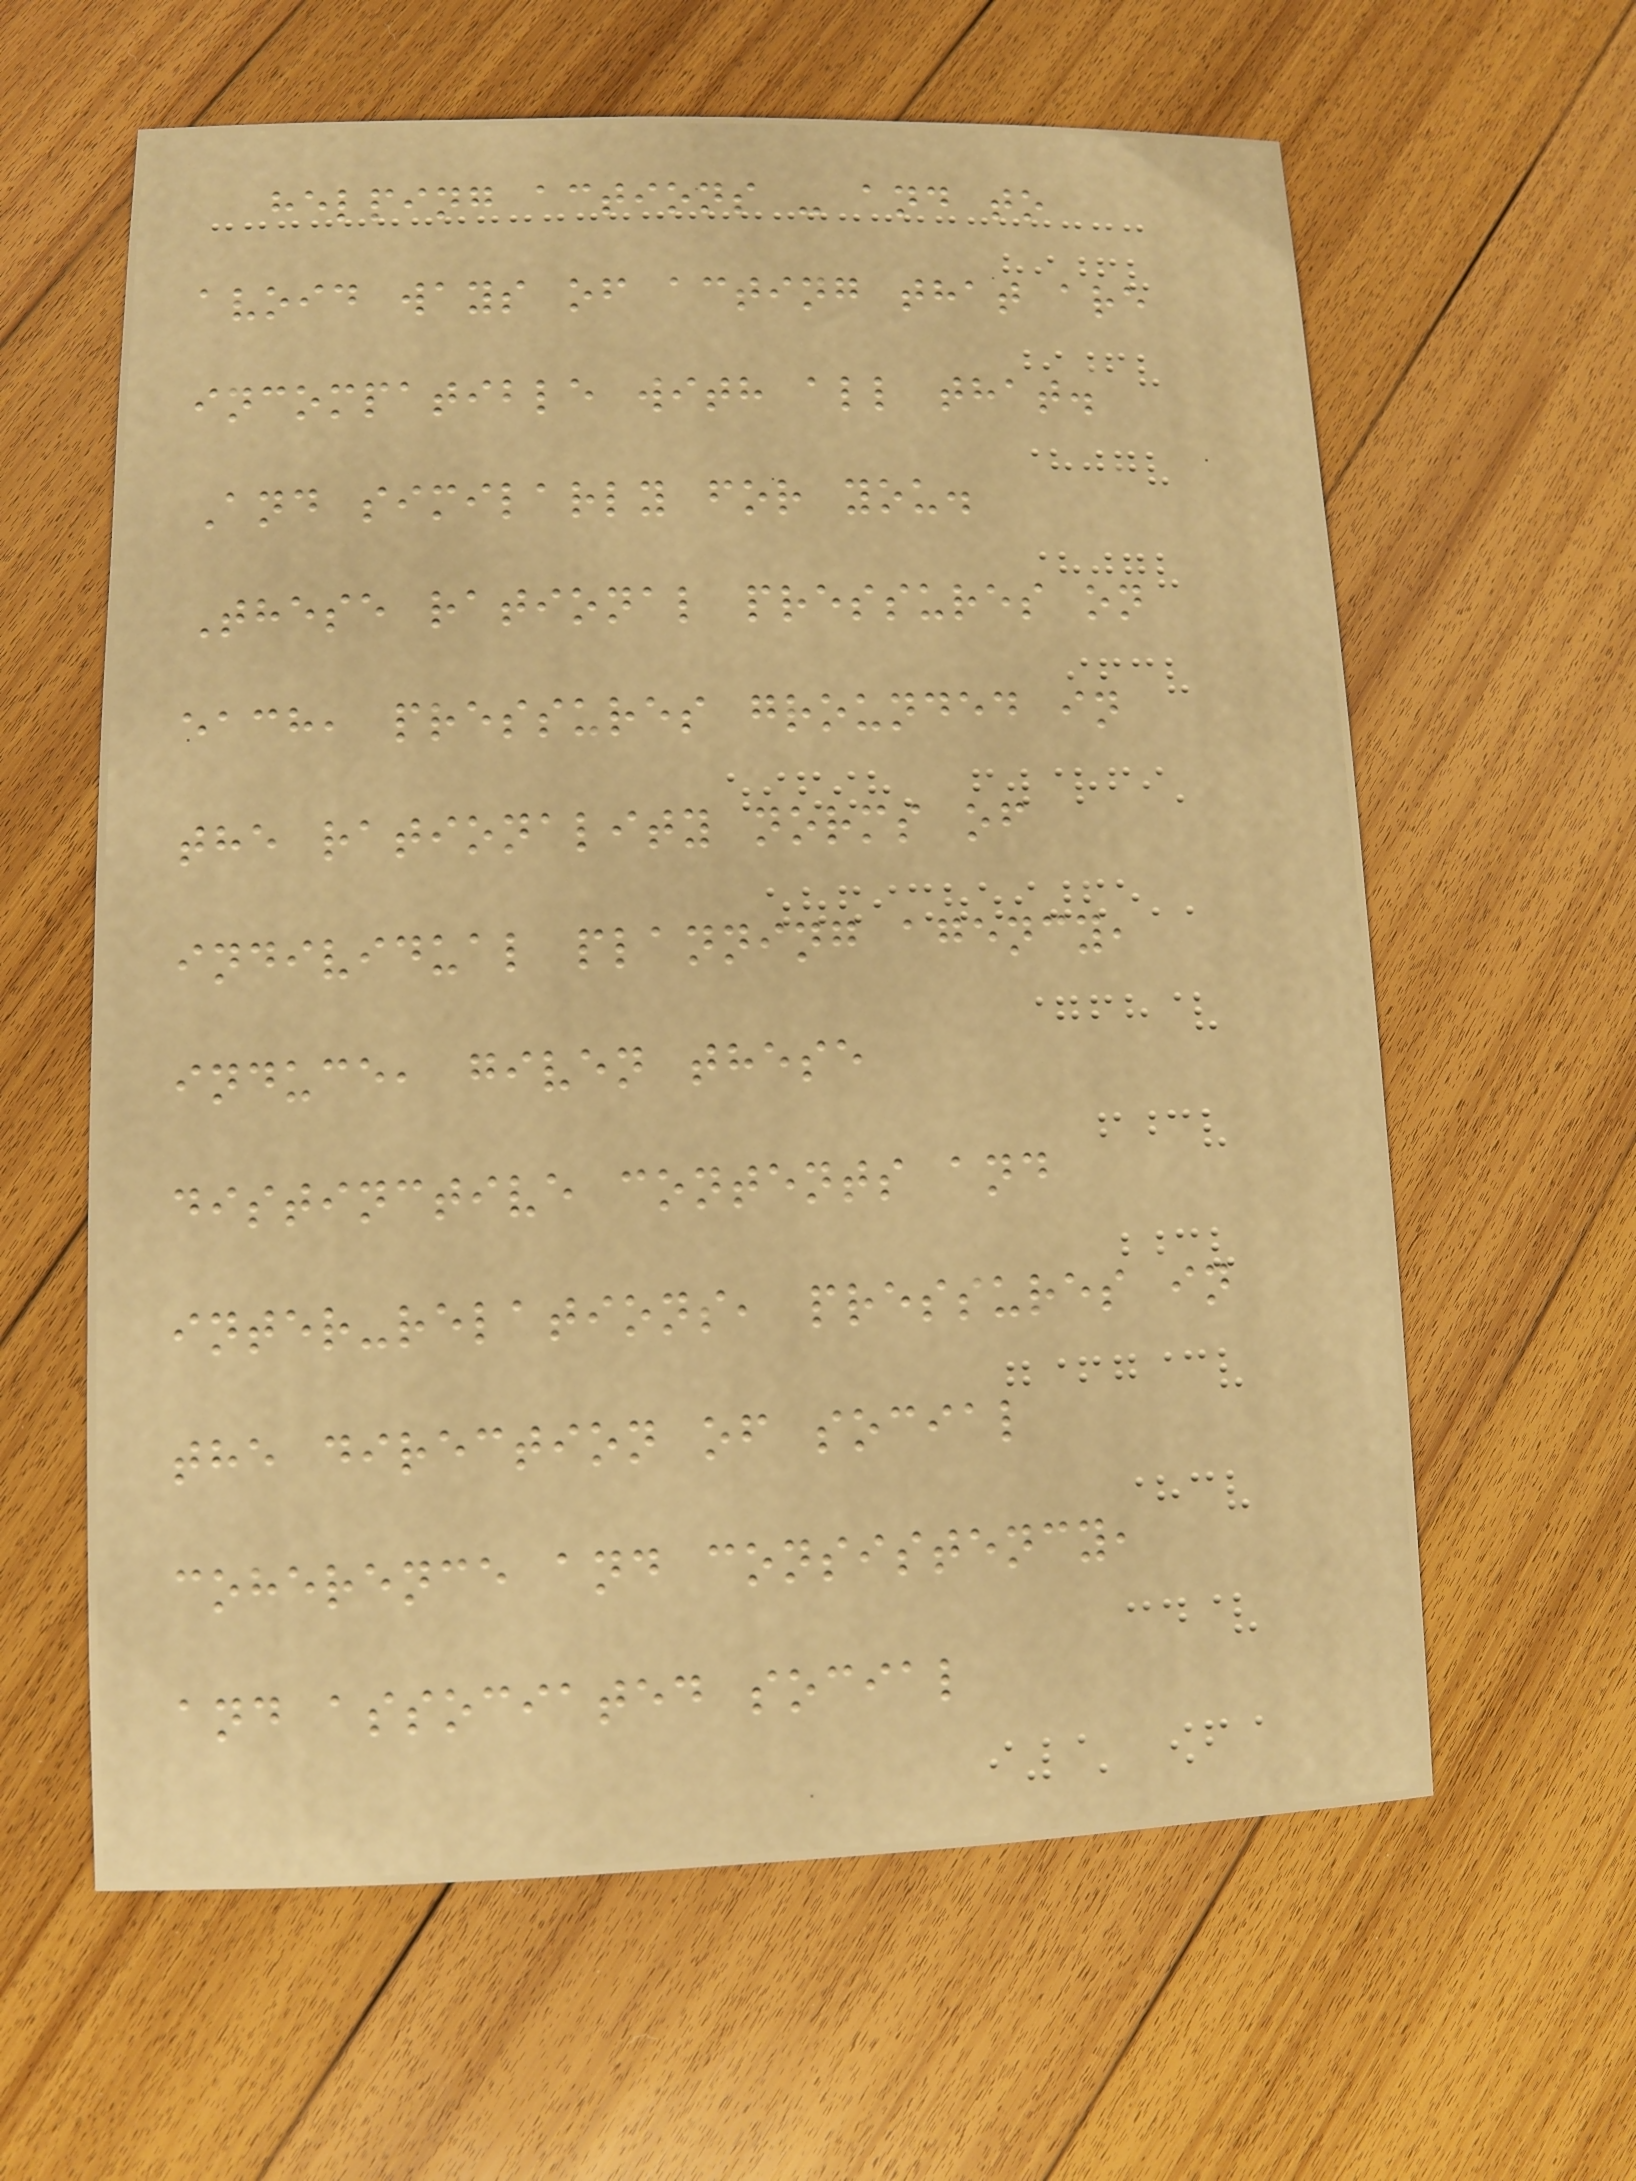helping actions - and to
avoid ways of acting that are
incompatible with all that.
And similarly for you.
These rational pressures on
each, pressures grounded in
the rationality norms of
individual planning agency,
induce, given these
distinctive contents and
inter-relations, pressures in
the direction of social
coherence and consistency,
and associated social
